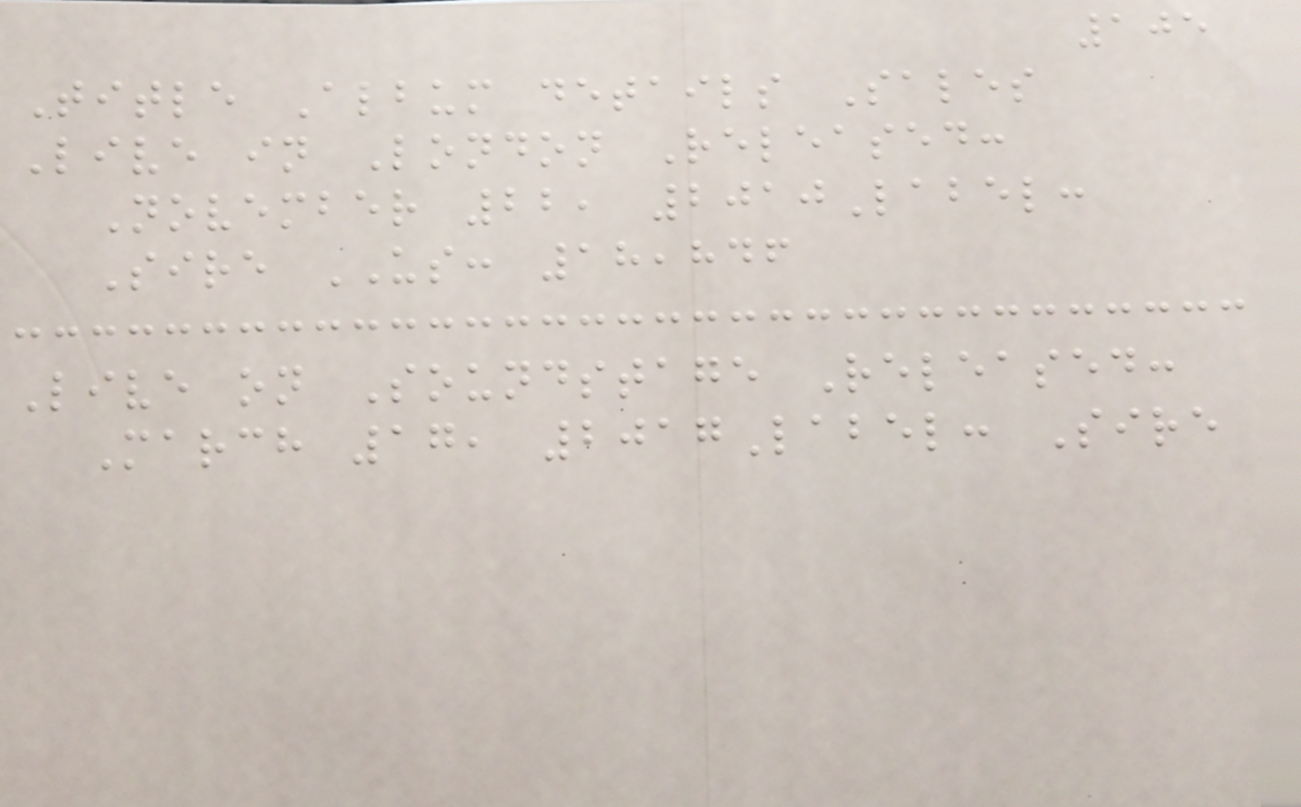105
Title Album details Sales
Live in London Released:
November 22, 2010Label:
Sire US: 18,846
Live on Soundstage Released:
March 17, 2017Label: Sire
